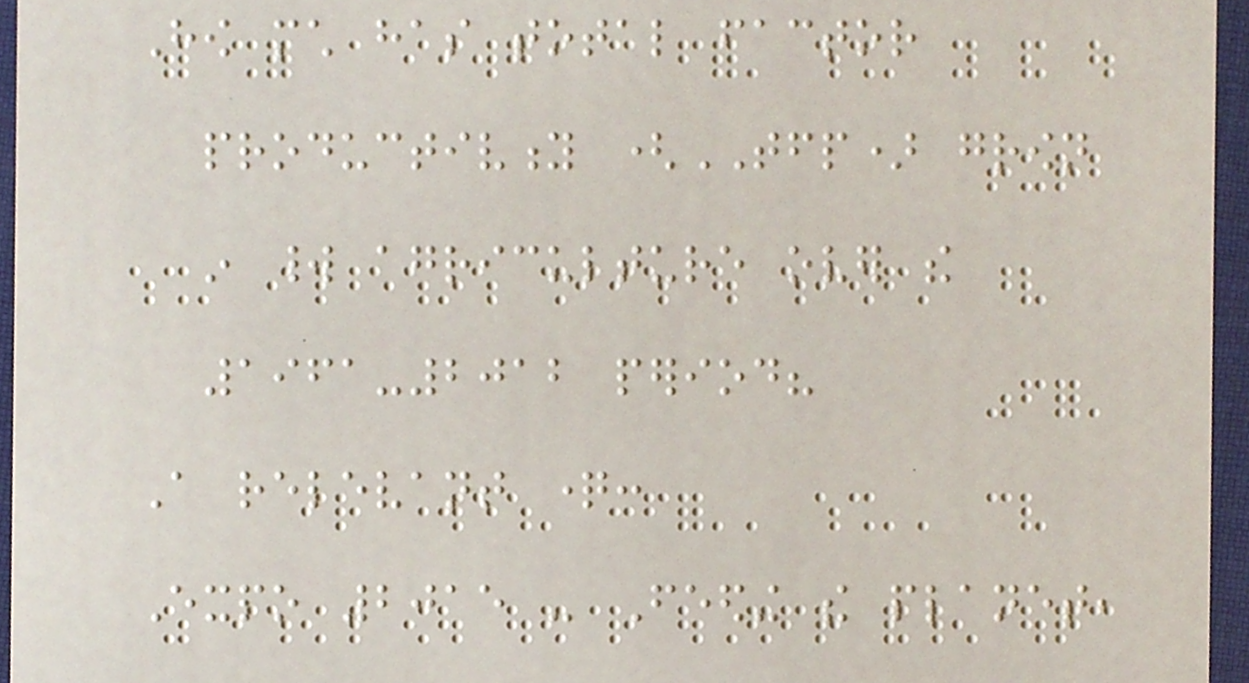How much has total factor
productivity (TFP) grown
in world agriculture over the
1961-2012 period?
A relevant question:
Expo 2015 - Feeding the planet,
